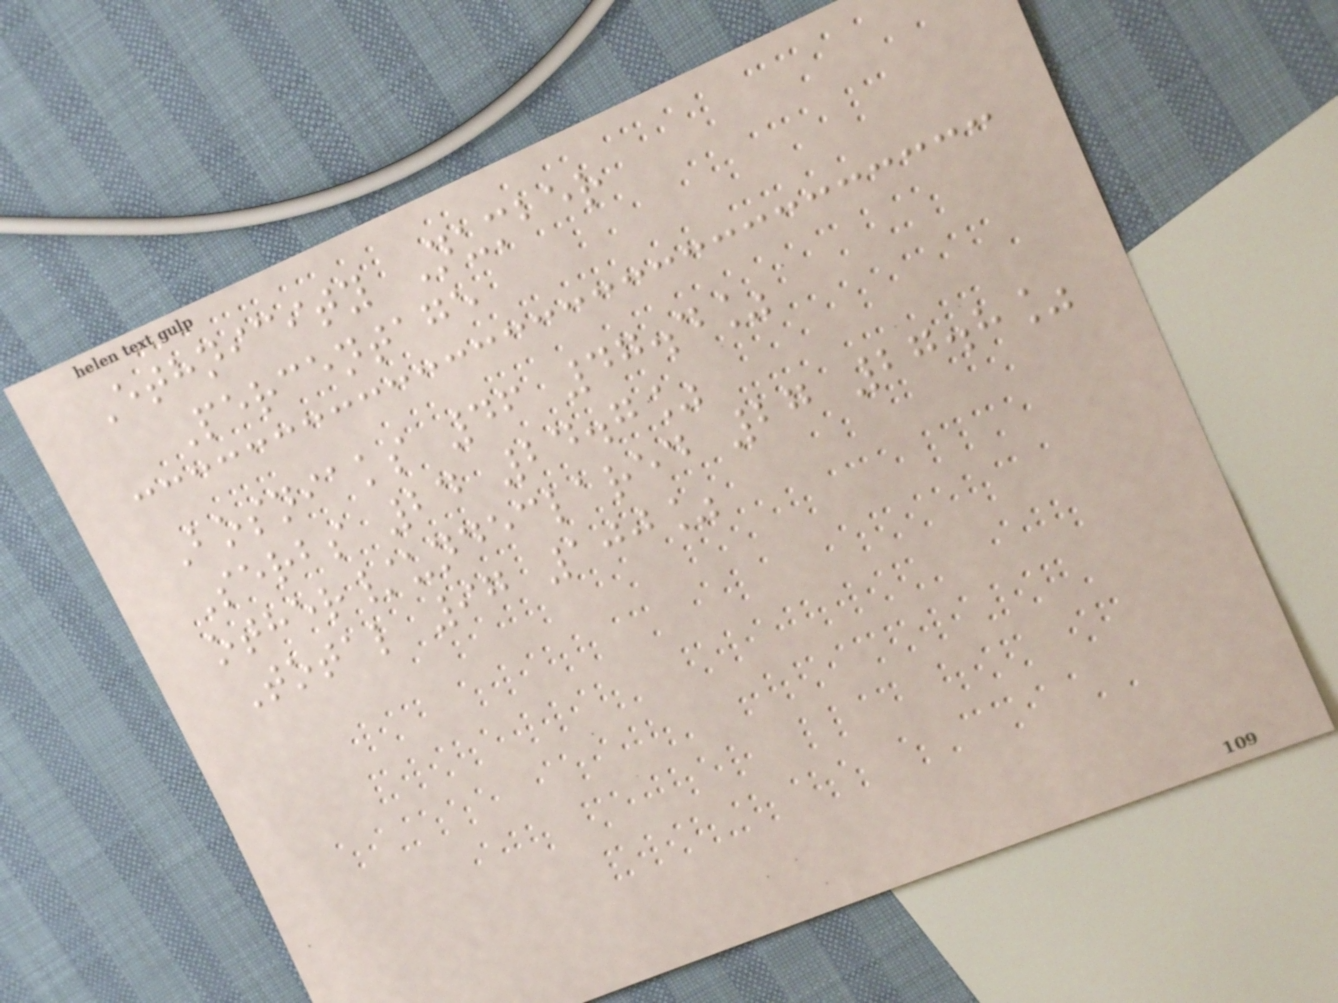Ethnicity Number
Percentage
Bosniaks 46 47.4%
Serbs 24 24.7%
other/undeclared 27 27.8%
Total 97 100%
